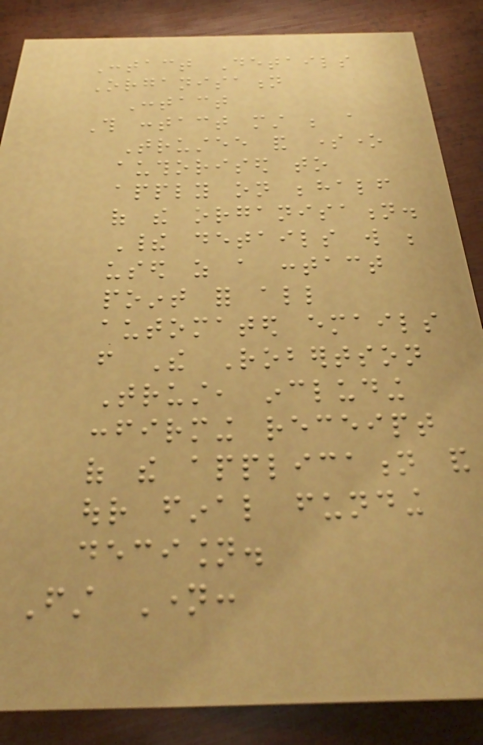Contact Details
Organisation
Contact
This contact must be a
Trustee and someone
authorised to
apply on behalf
of the organisation.
Their details will be
used as a contact
point for all
automated emails
from The Robertson
Trust, including
confirming receipt
of the application and
our final funding
decision.
First Name:
